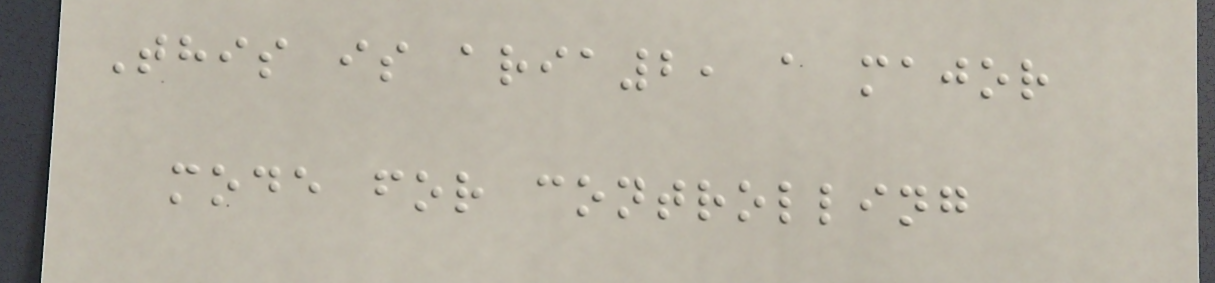This is aria2, a major
mode for controlling
